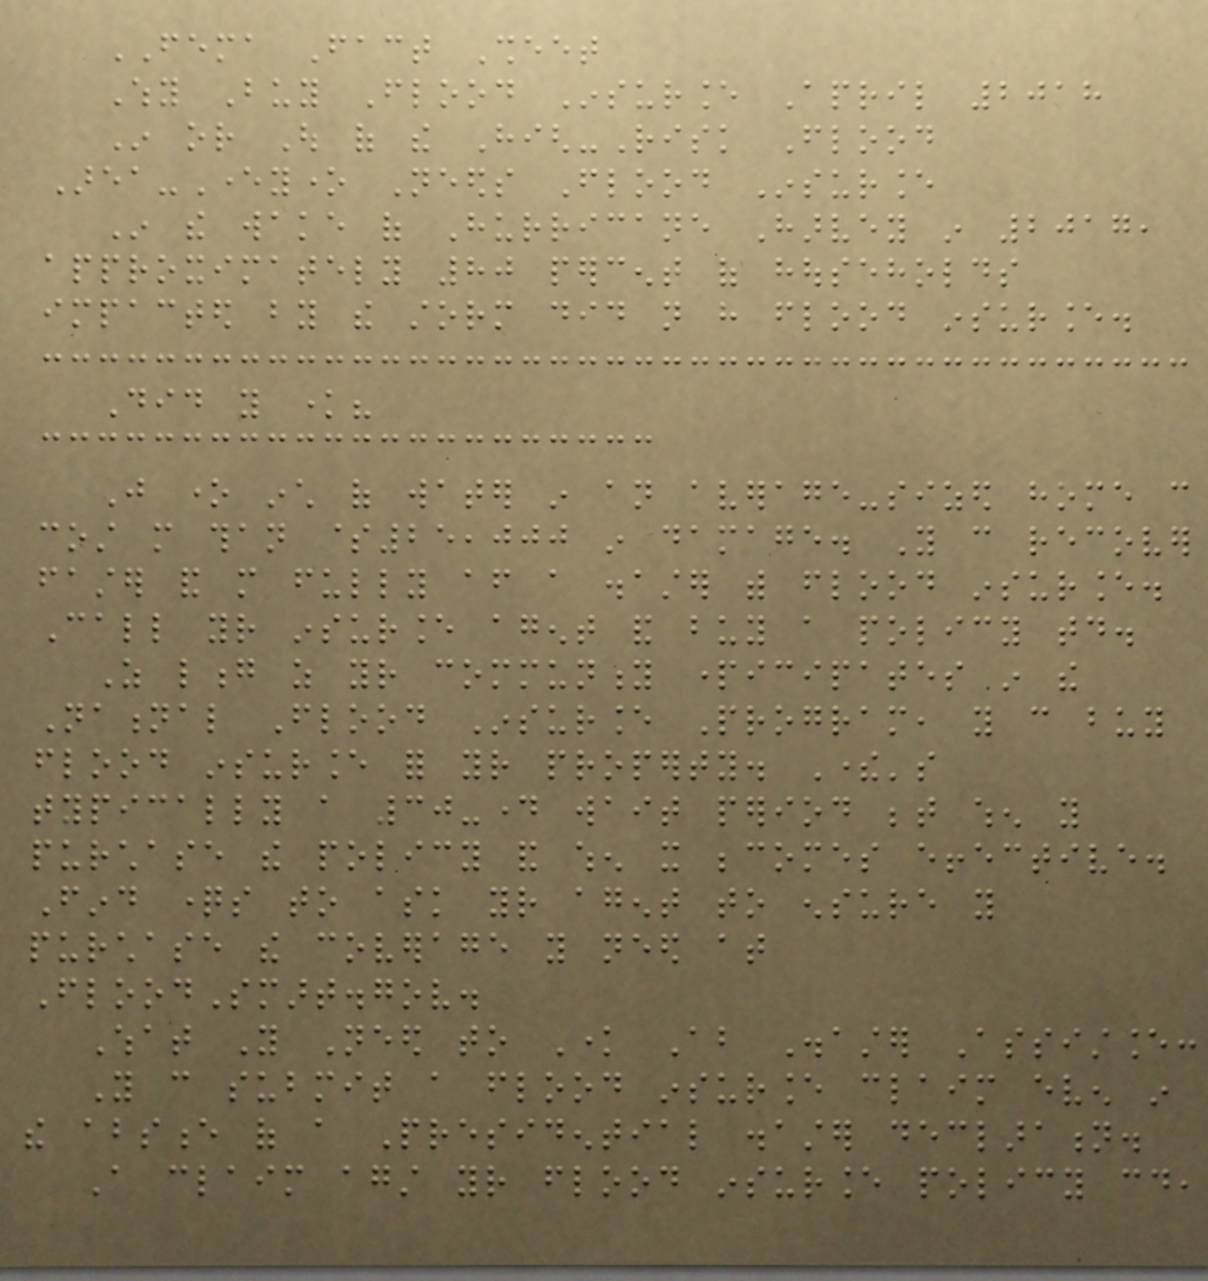FEMA Fact Sheet
Why Buy Flood Insurance April 2018
In or Out of the High-Risk Flood
Area-Everyone Needs Flood Insurance
In the wake of Hurricane Harvey in 2017,
approximately 80 percent of households
impacted by the storm did not have flood insurance.
Did you know?
Just one inch of water in an average-sized home can
cost more than $25,000 in damage. You can recover
faster and more fully after a disaster with flood insurance.
Call your insurance agent and buy a policy today.
As long as your community participates in the
National Flood Insurance Program, you can buy
flood insurance for your property. There's
typically a 30-day wait period between when you
purchase the policy and when it becomes effective.
Find questions to ask your agent to ensure you
purchase the coverage you need at
FloodSmart.gov.
What You Need to Know About Disaster Assistance:
You can submit a flood insurance claim even in
the absence of a Presidential disaster declaration.
A claim against your flood insurance policy could,
